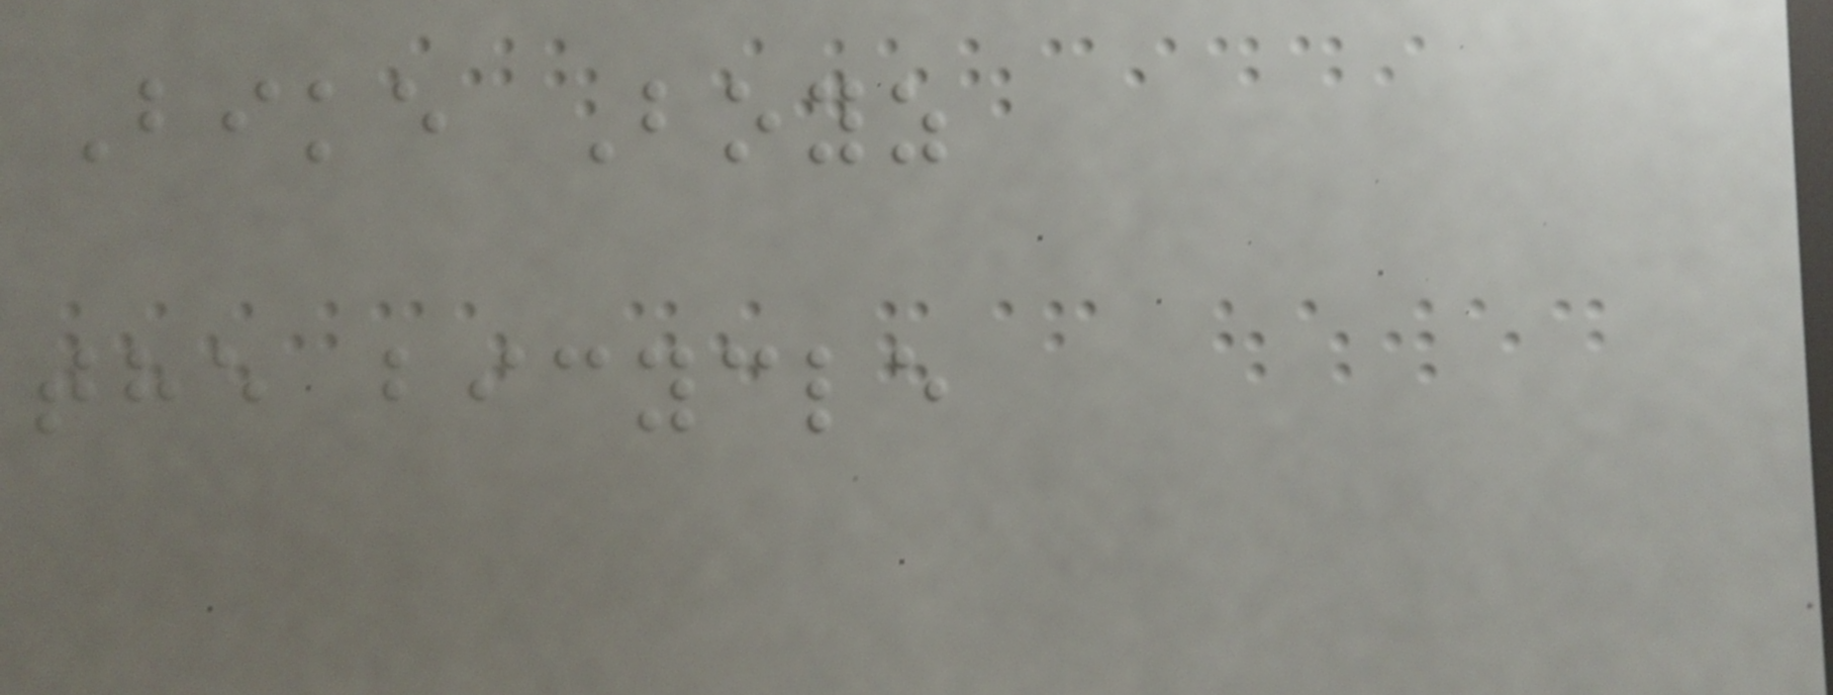Bike Boyz
the bicycle
